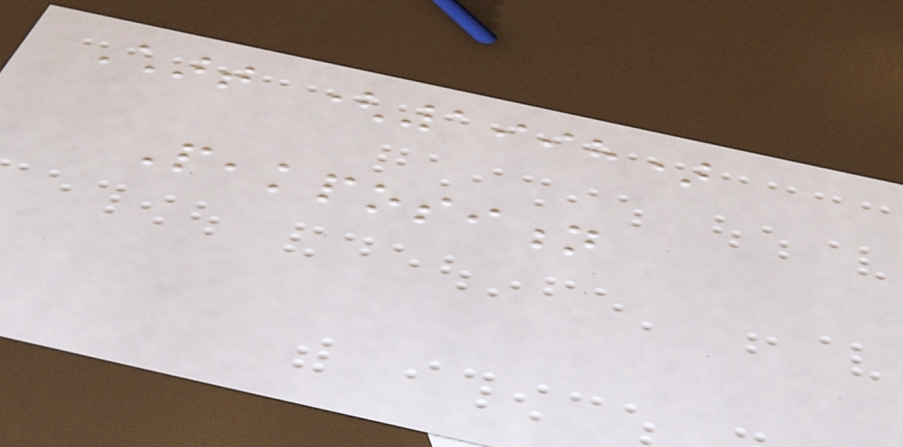Chart (1998)
Peakposition
